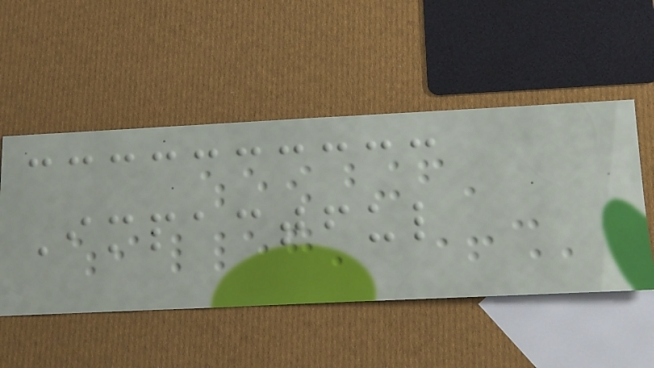Impactful
